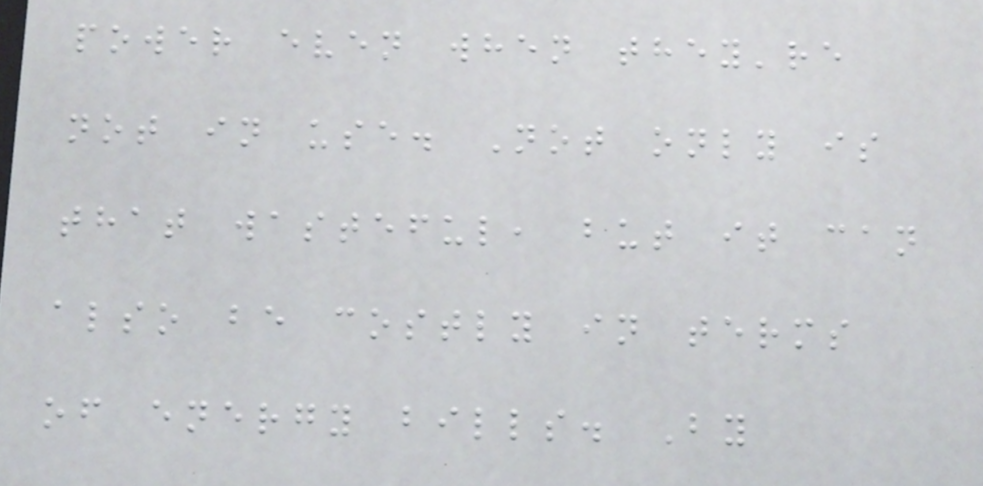power even when they're
not in use. Not only is
that wasteful, but it can
also be costly in terms
of energy bills. By
